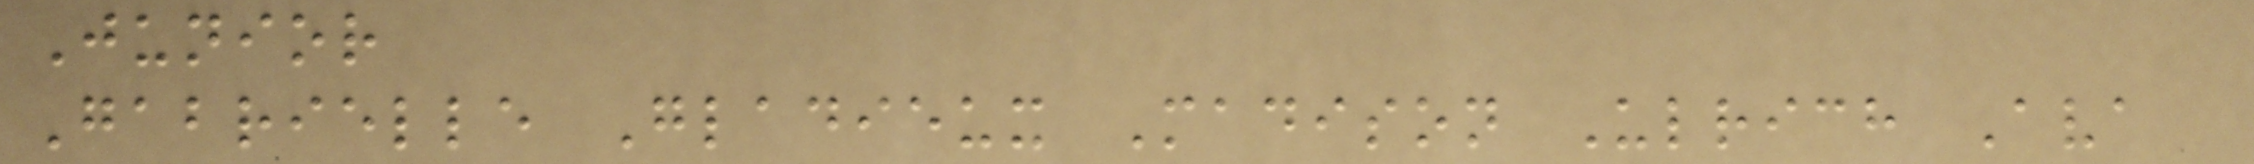Junior
Gabrielle Gladieux Madison Ulrich Ava
